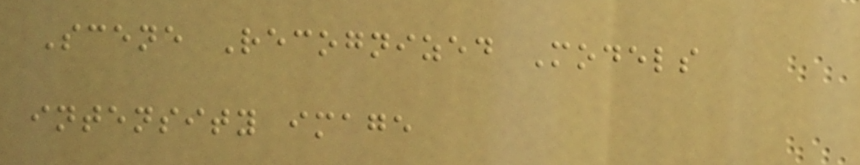Scene Recognized Models
intensity image
